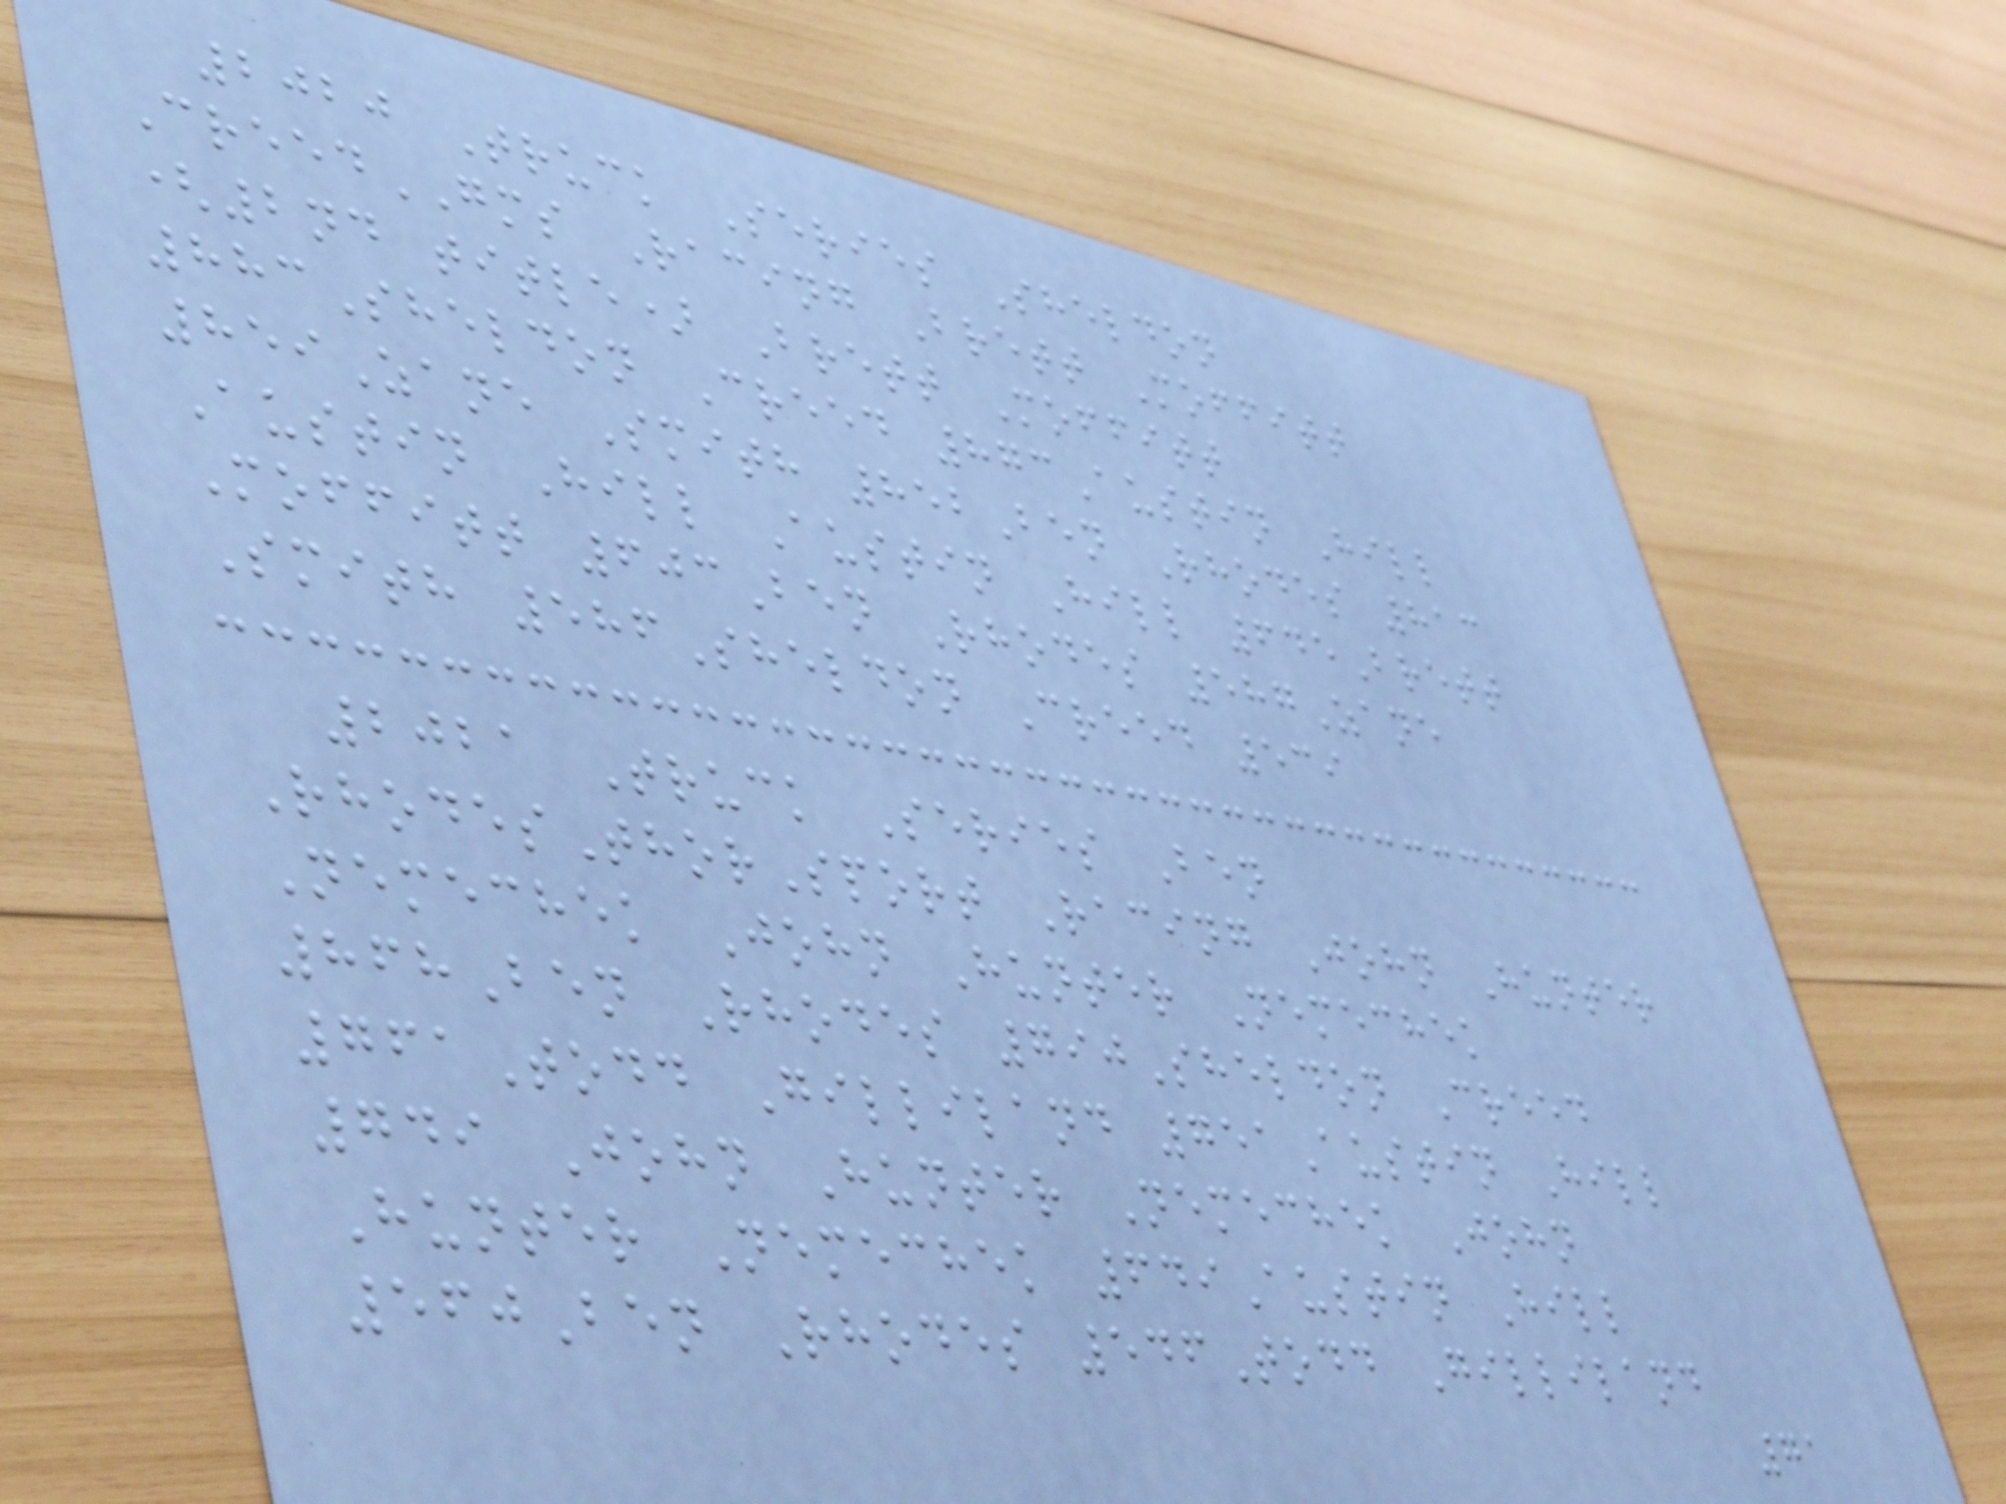2020 Truck Series Sheldon
CreedGMS Racing Brett Moffitt
(2nd title) Brett Moffitt
883Sheldon Creed 873Austin Hill
859Zane Smith 852Ben Rhodes 813
Austin Hill Austin Hill 645Brett
Moffitt 603Ben Rhodes 587Zane
Smith 586Sheldon Creed 539
2021 Truck Series Ben
RhodesThorSport Racing John Hunter
Nemechek John Hunter Nemechek
868Ben Rhodes 790Sheldon Creed
761Todd Gilliland 751Austin Hill
749 John Hunter Nemechek John
Hunter Nemechek 649Austin Hill
560Ben Rhodes 546Todd Gilliland
71
